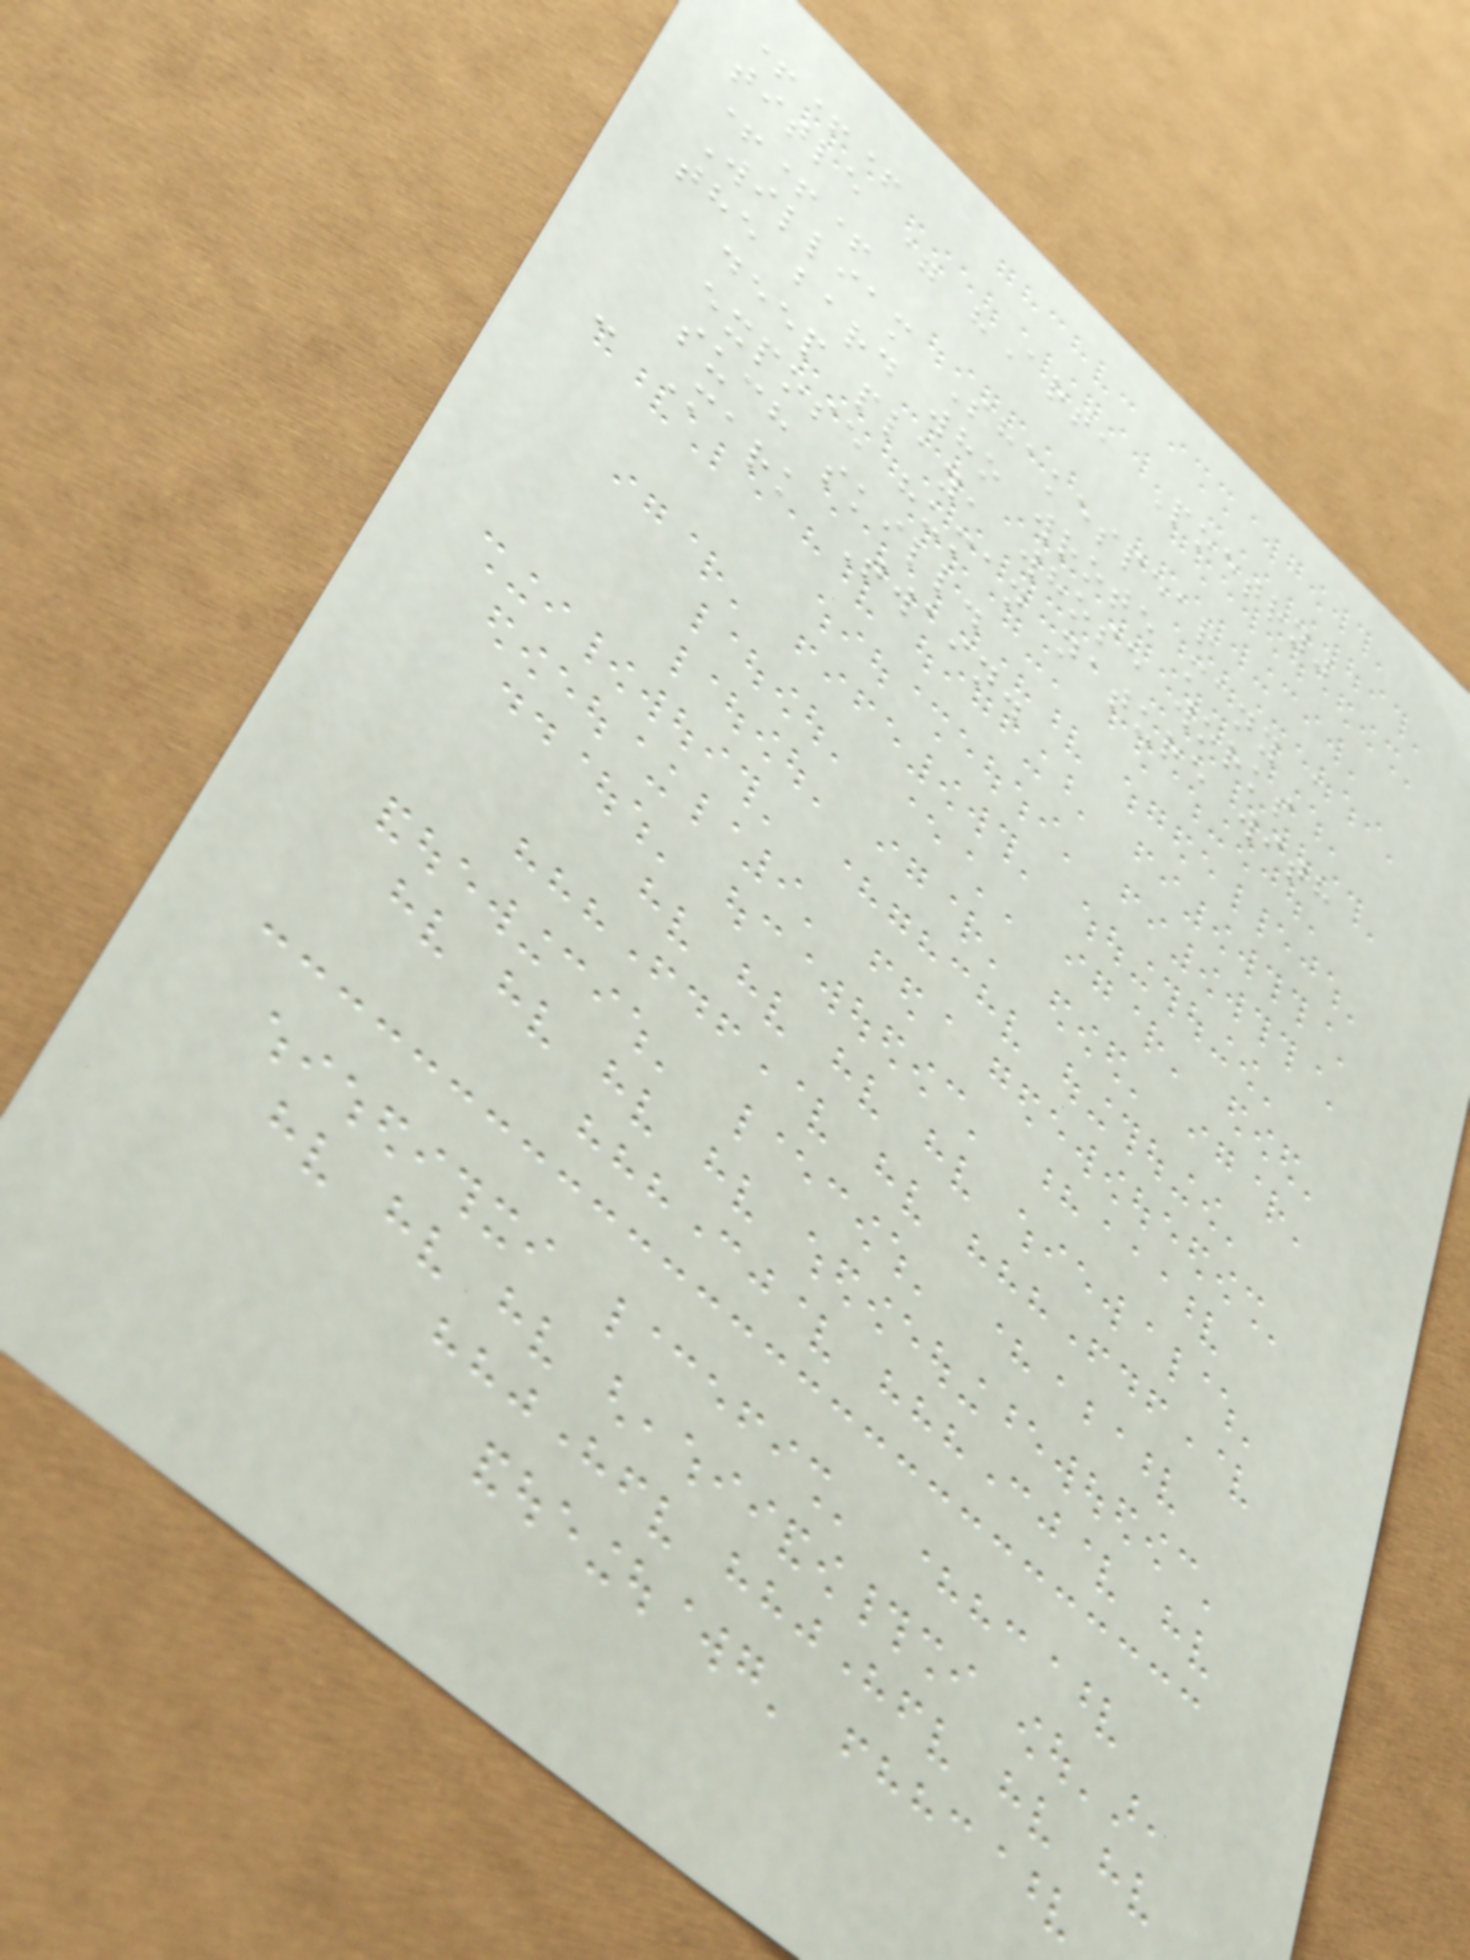+++
title = "Art, Poetry"
+++
William Shakespear
the bard who wrote many a
deep play, whose works
expose human nature with
such skill.
- Mark Twain.
